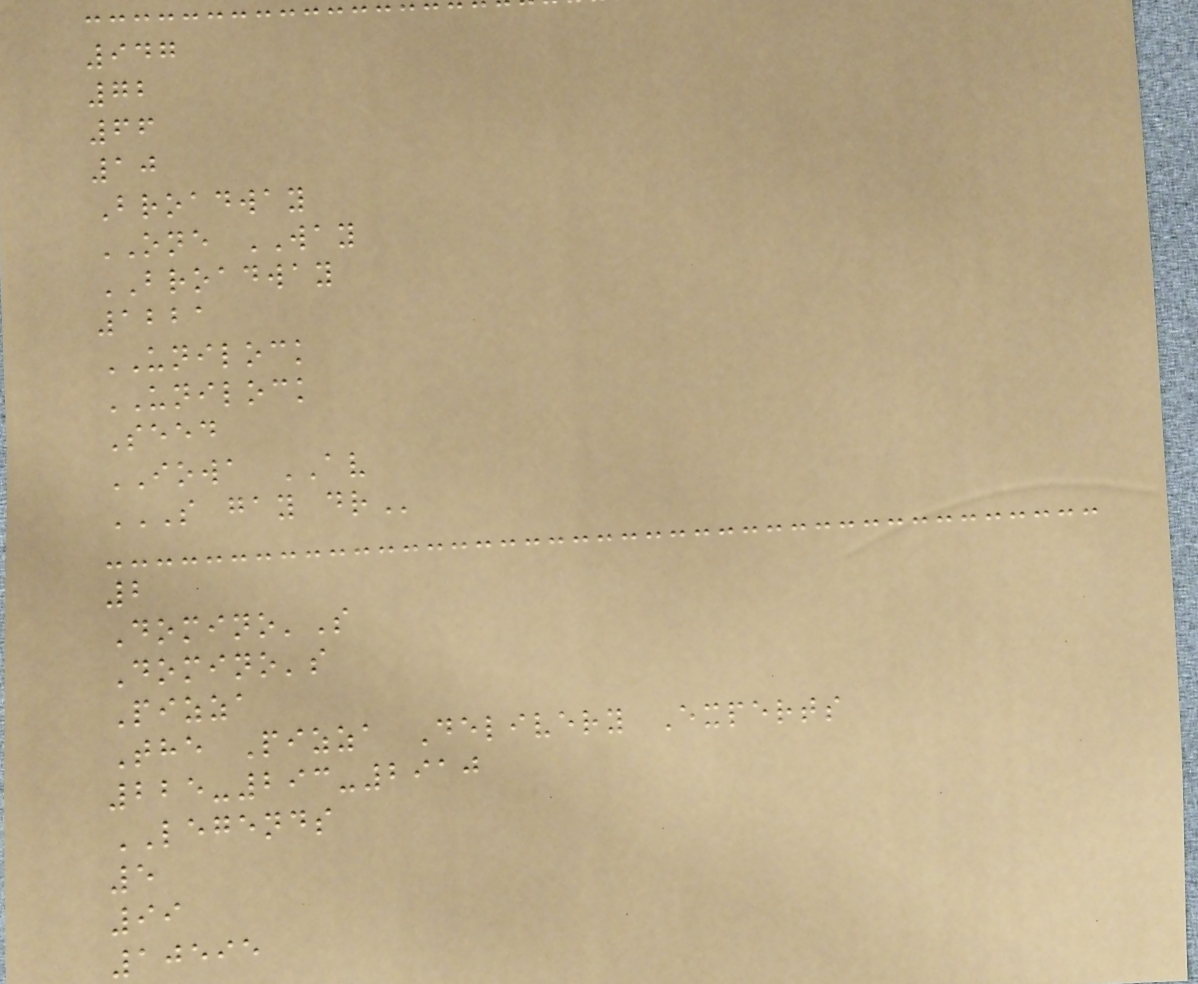947
72
66
10
Broadway
ONE WAY
BROADWAY
1221
UNILOCK
UNILOCK
Seed
IOWA AV
S GAY DR
2
Domino'S
Domino's
Pizza
The Pizza Delivery Experts
225-293-2910
LEGENDS
5
99
10595
